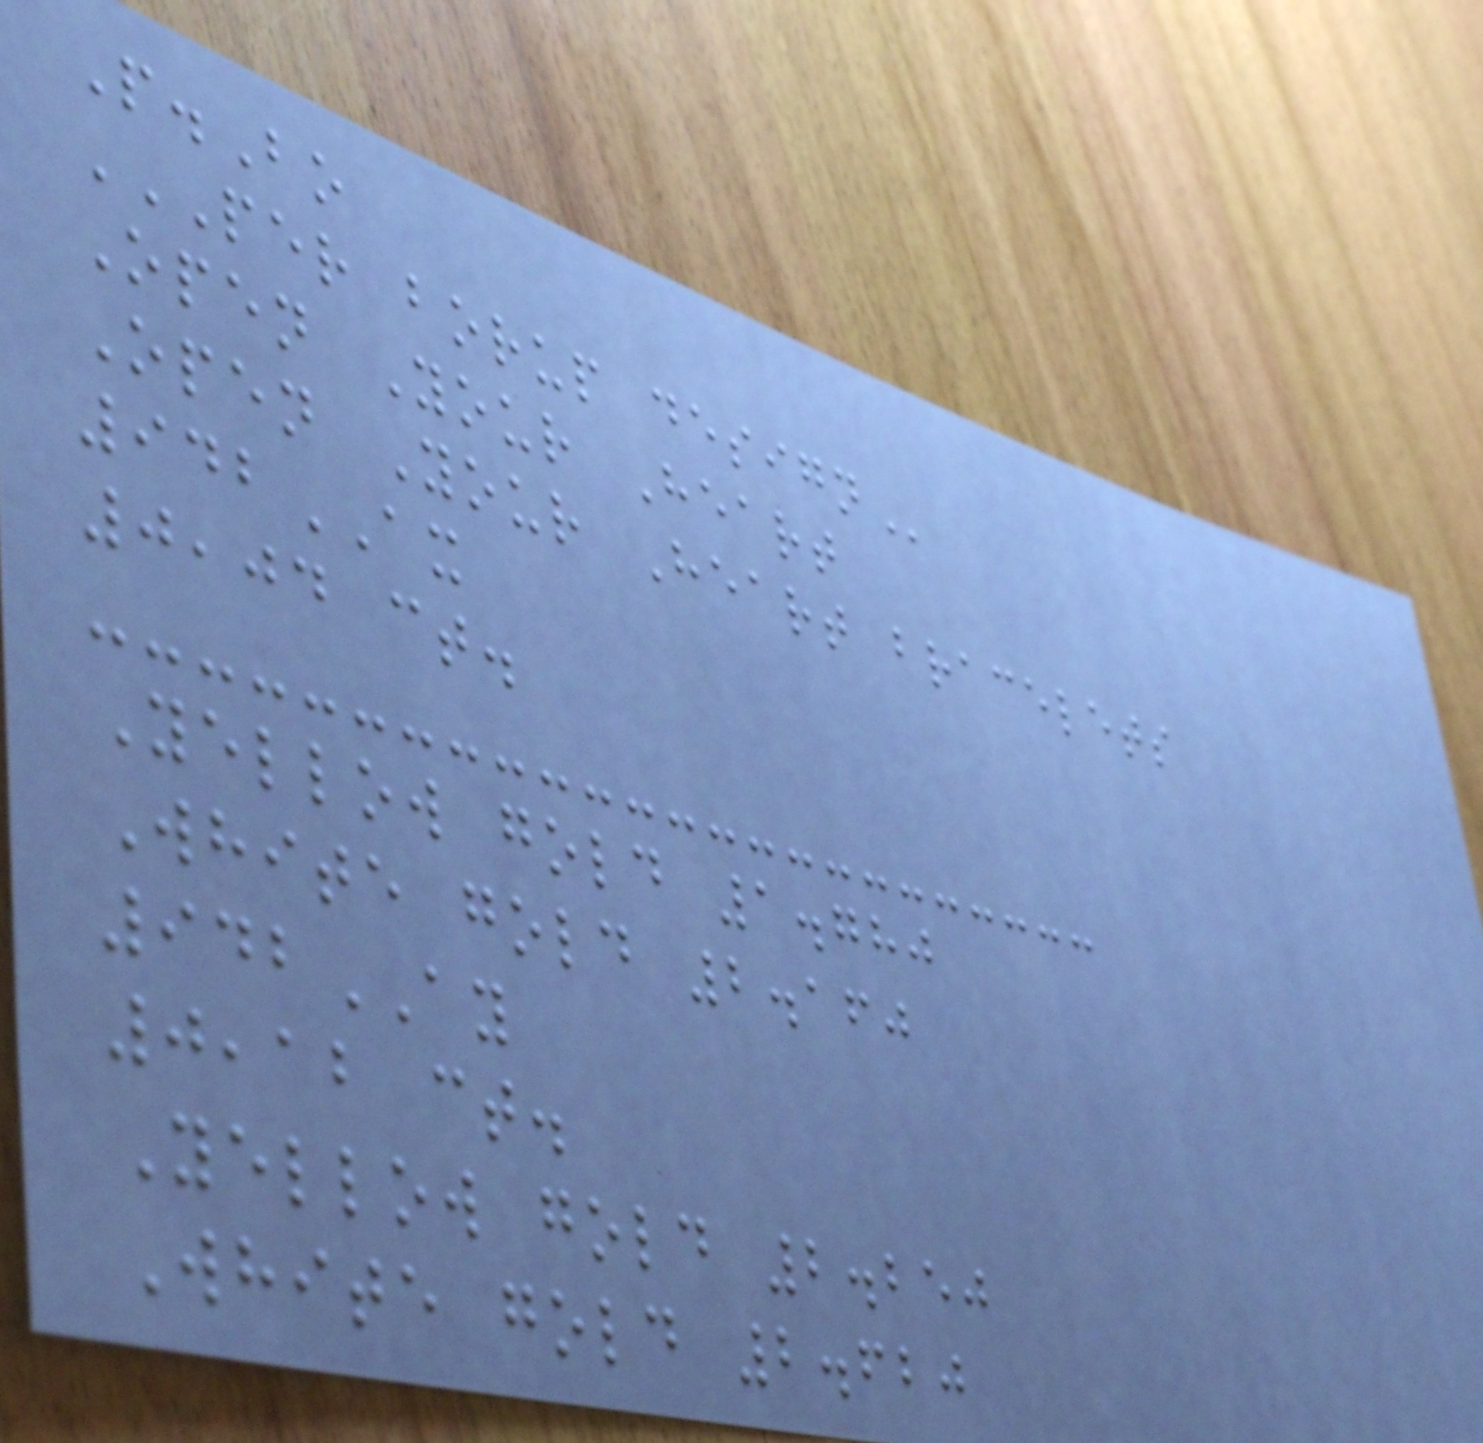P.Bo
PER BORUP DESIGN
Open Your Heart
Open Your Heart bracelets
942AX
0,04 ct.
Yellow gold 1.780
White gold 2.160
942AY
0,12 ct.
Yellow gold 2.250
White gold 2.620
